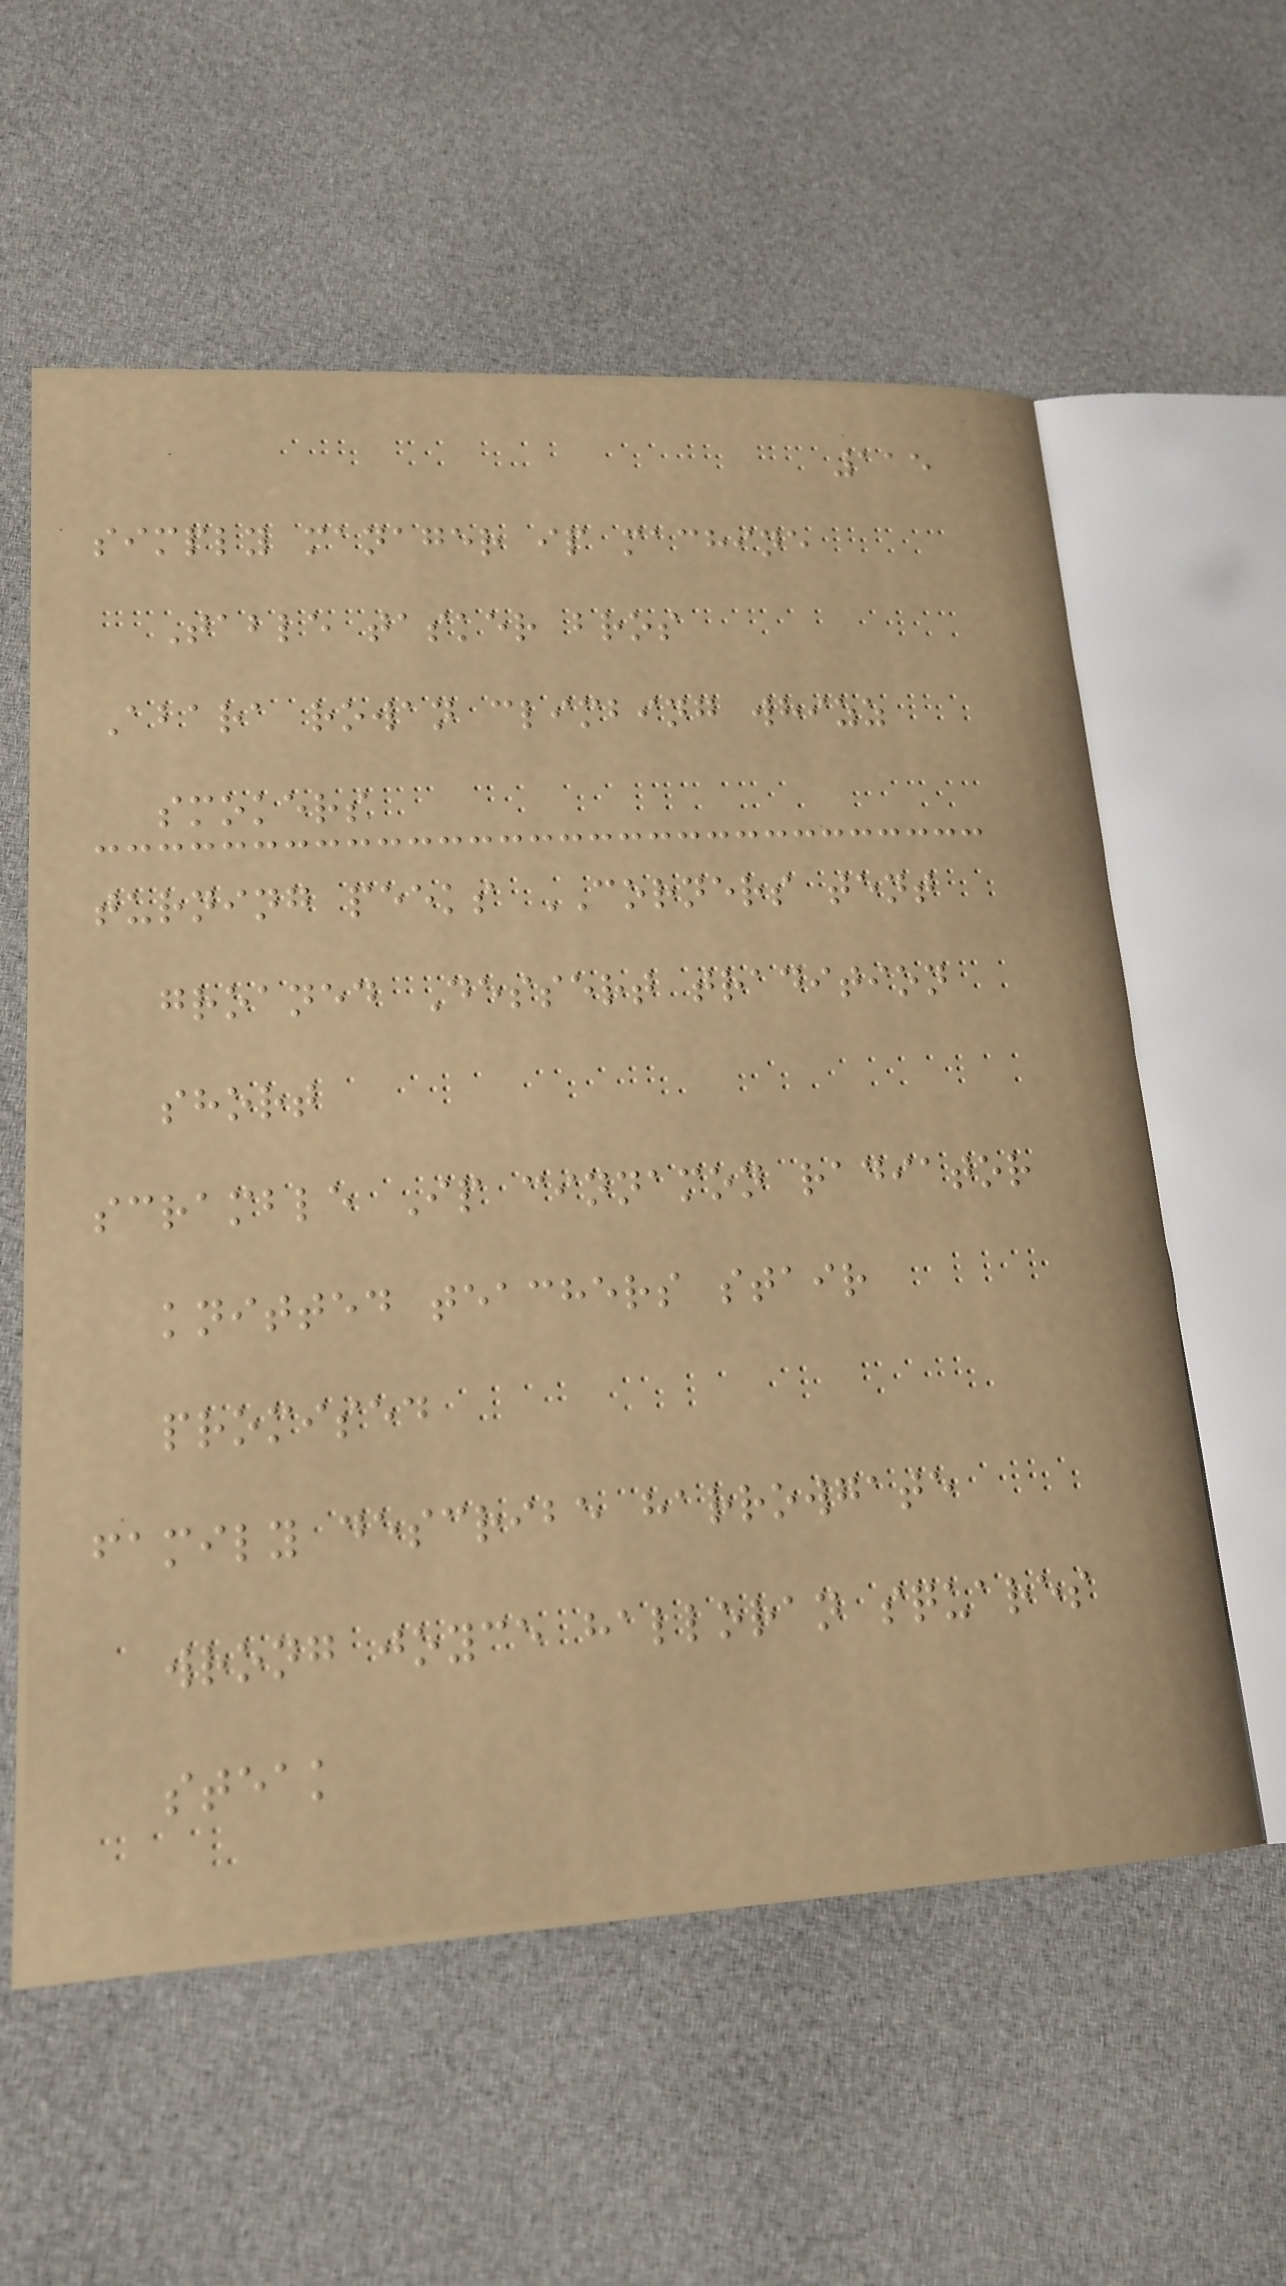115
simply manager ip machine
Table tasker bros
Abara rowan climbing whizz
smokers
turning peeks CORNERS tent
groaned Dessert tradition
short
scramble Ip cinnamon radiator
knitted teachers stair
promised
family describe harrowgate
wrong joyce halloran squares
steak
